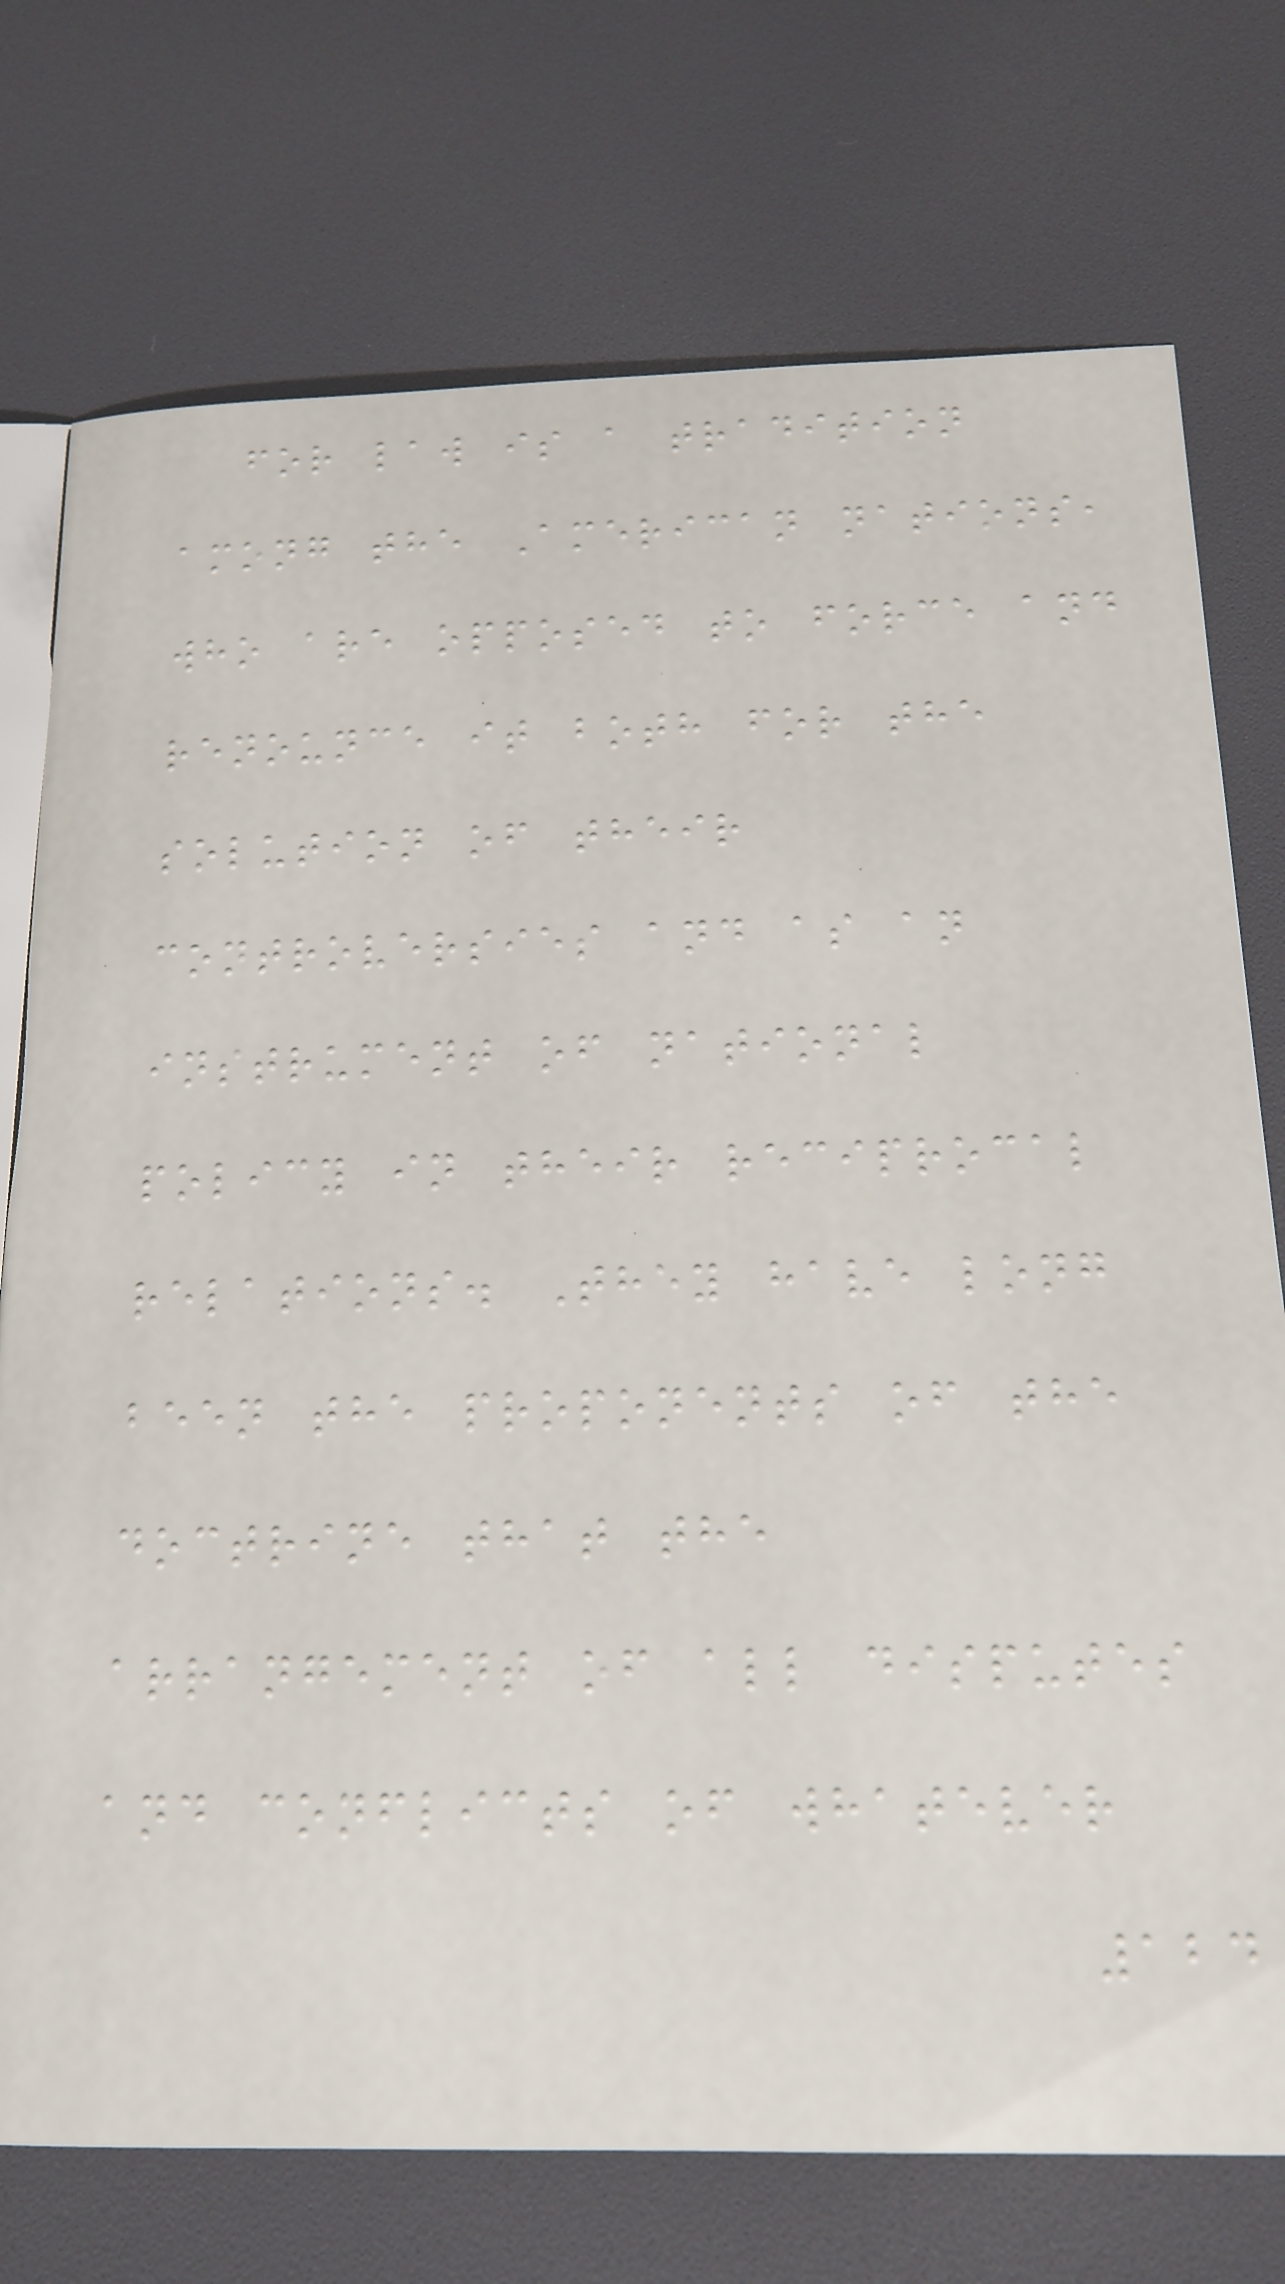for law is a tradition
among the American nations,
who are opposed to force and
renounce it both for the
solution of their
controversies and as an
instrument of national
policy in their reciprocal
relations. They have long
been the proponents of the
doctrine that the
arrangement of all disputes
and conflicts of whatever
124
